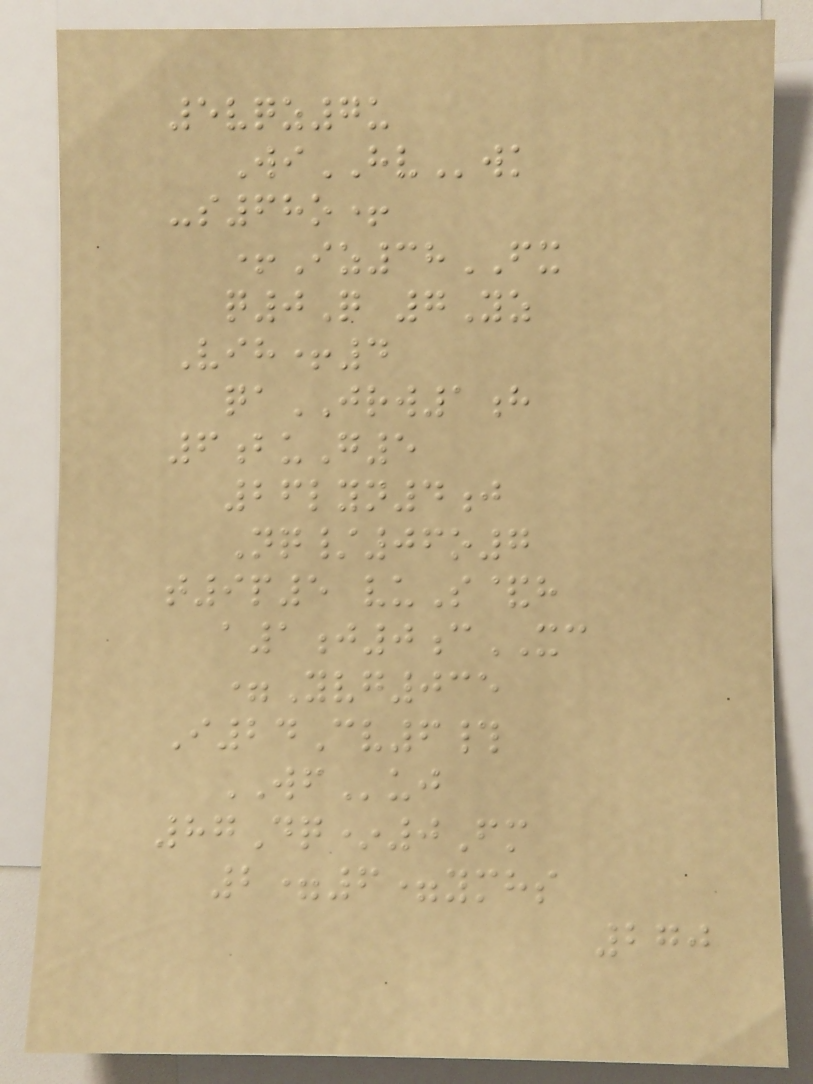5vqz7u
WiHVwk
-s68o+
+Iz38FX
q0Q 7Yz
Vih+4
qaJRW1h
6buG5
26lyn4j
Nq/06o7
t9p5 vuS&h
a1j0cXC
=Yvg035
I24Cv6#
WFuj
87Dq*0Fm
2=6=ymhs
270
